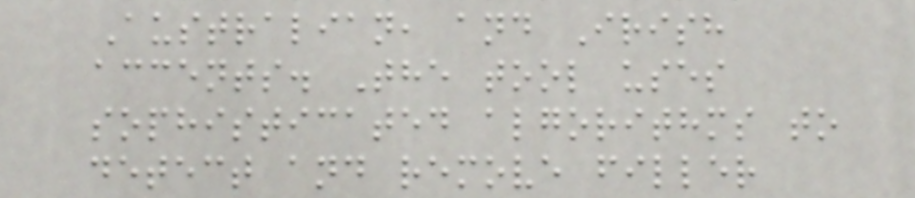Australian, and Irish
accents. The tool uses
sophisticated algorithms to
detect and remove filler
